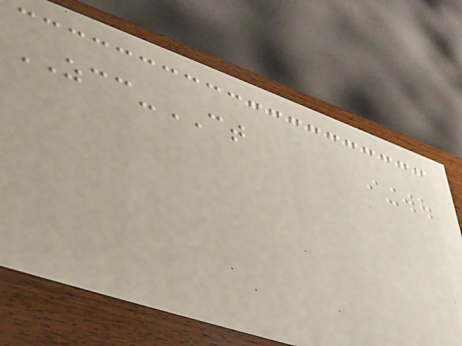ZCC-CT
